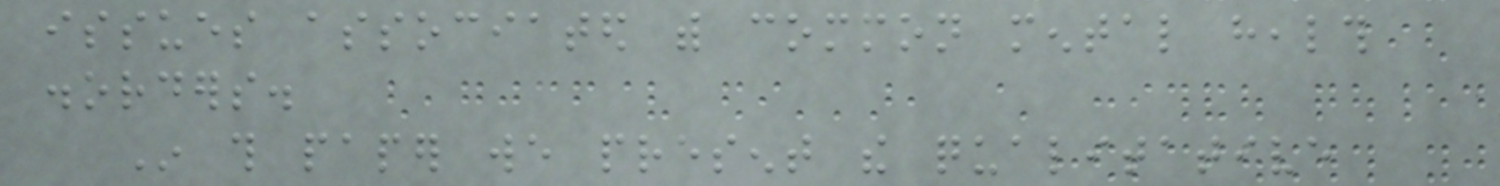issues associated with common mental health
disorders.
In this paper we present the qualitative
